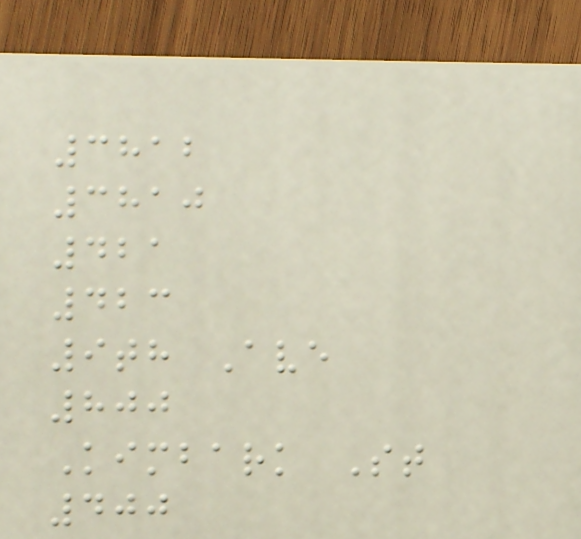3812
3810
421
423
9th Ave
800
Kimbark St
400
